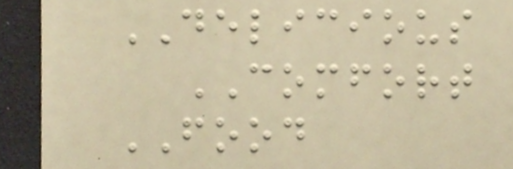DELICIOUS
COMFORT
FOOD
